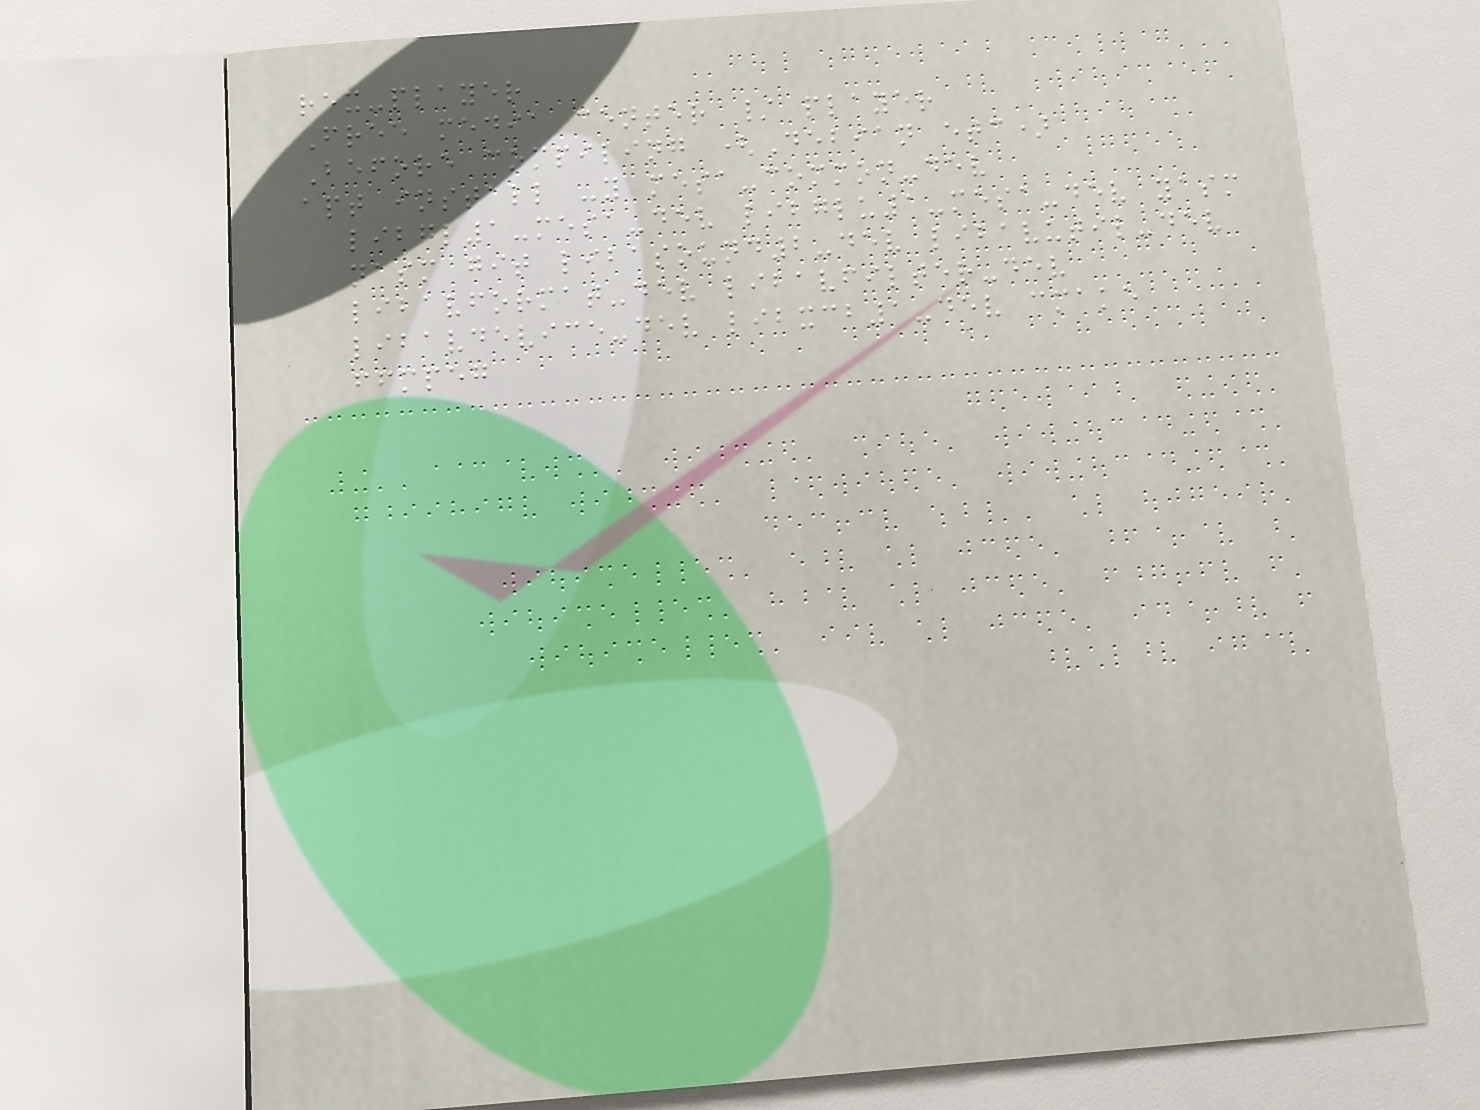rex-player
Free media center / player
Before compiling (Debian etc)
apt install -y mesa-common-dev
libgl1-mesa-dev libglu1-mesa-dev yasm
nasm git libasound2-dev libavutil-dev
libavformat-dev libavfilter-dev
libavdevice-dev libxcb1-dev cmake
ffmpeg
